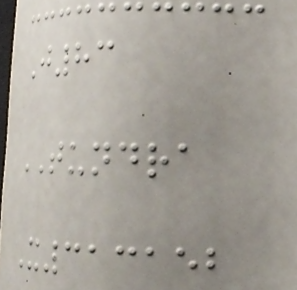J83
TUNDRA
X313152
